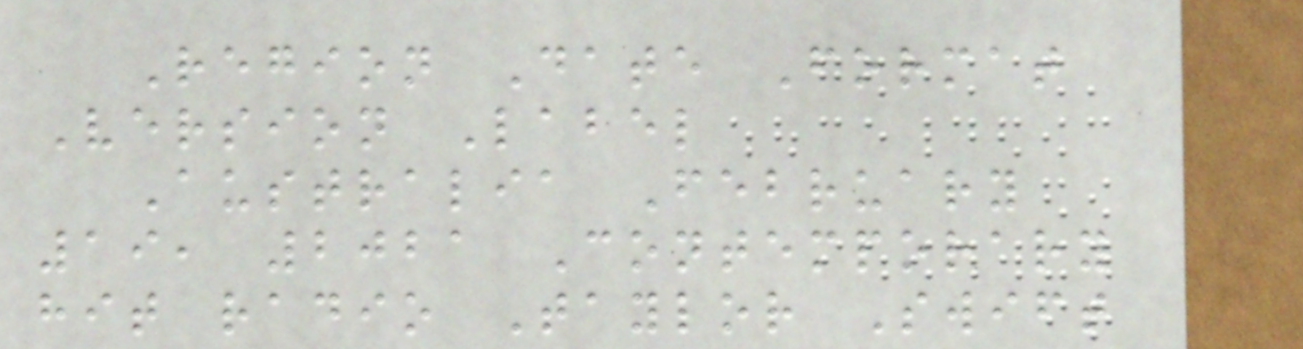Region Date Format
Version Label
Australia February
19, 2021 Contemporary
hit radio Taylor Swift
